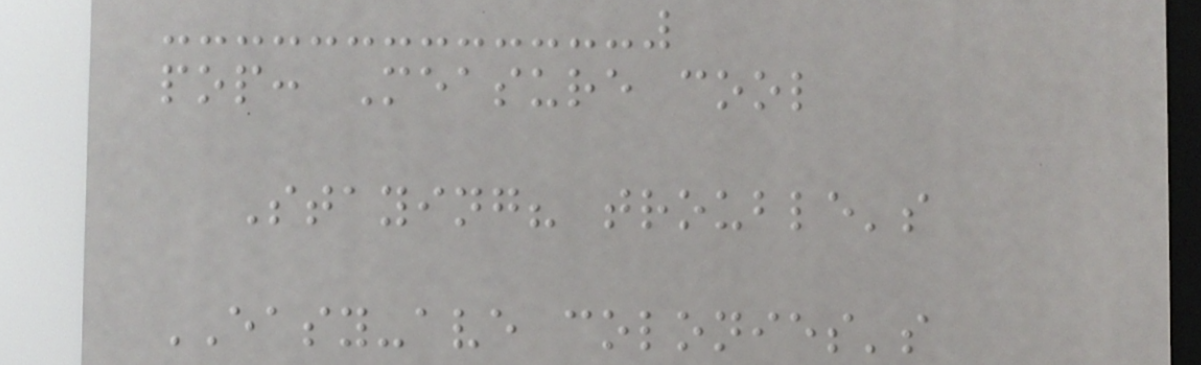pop: Measure cool
Staying? trouble's
EASY-ave colonies's
